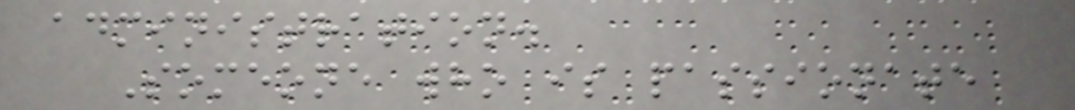administration.
Someone who is passionate
